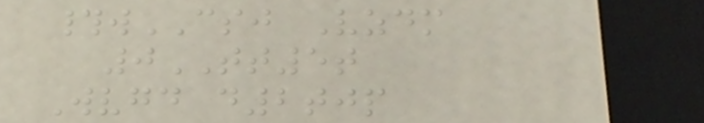#wCSJ Vzdm
0TT5t
Wvgd d2tjp
